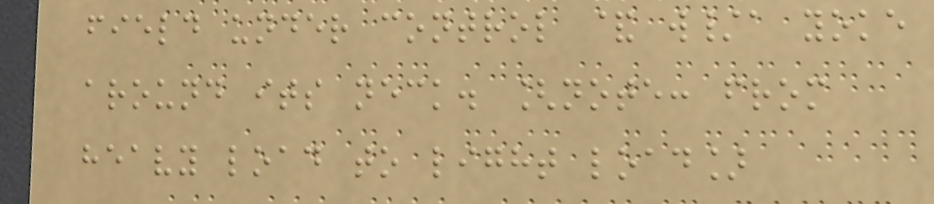field under control & w/a yoke
around its neck. [note: from
heavy load to light load]
